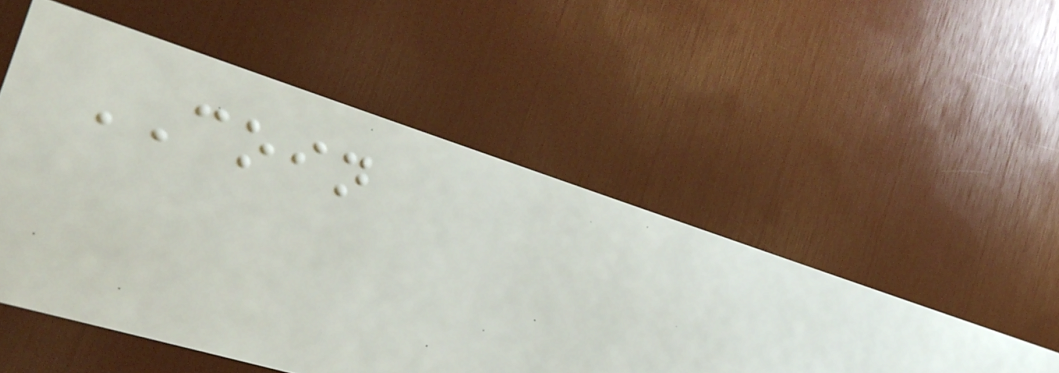COIN
